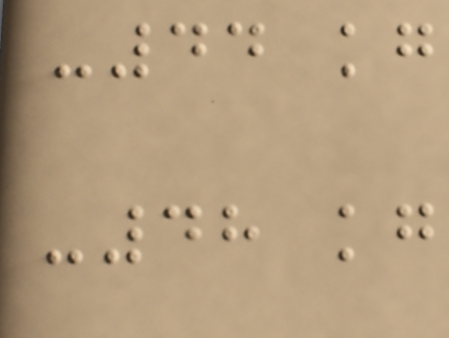-44 kg
-48 kg
